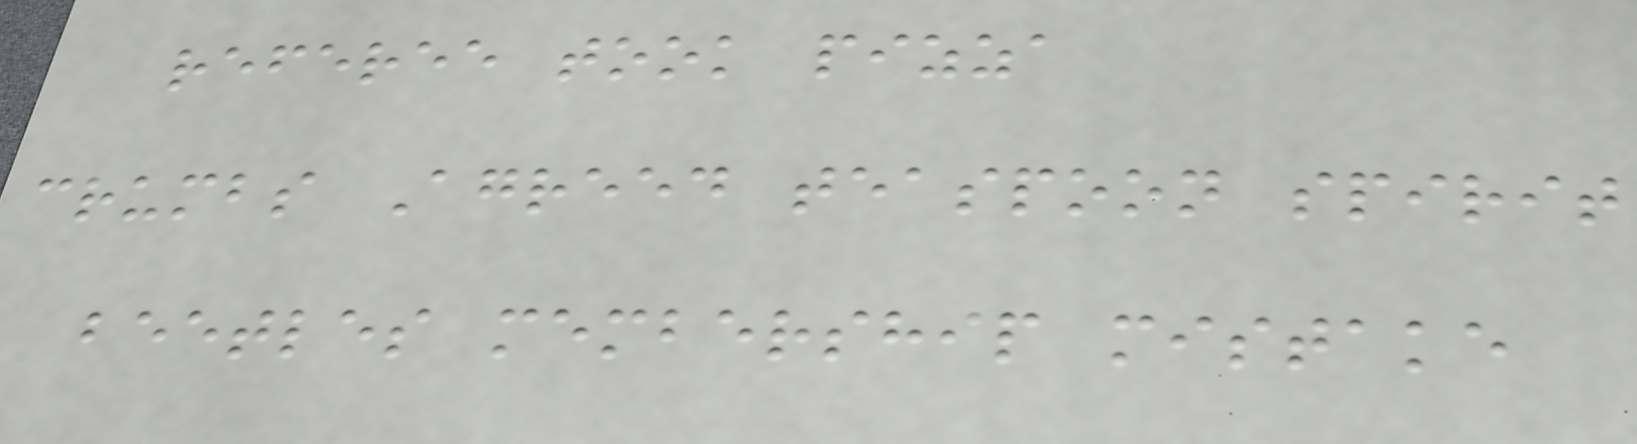referee took pizza
crumbs Agreed teaspoon spirit
beetles membership mistake
